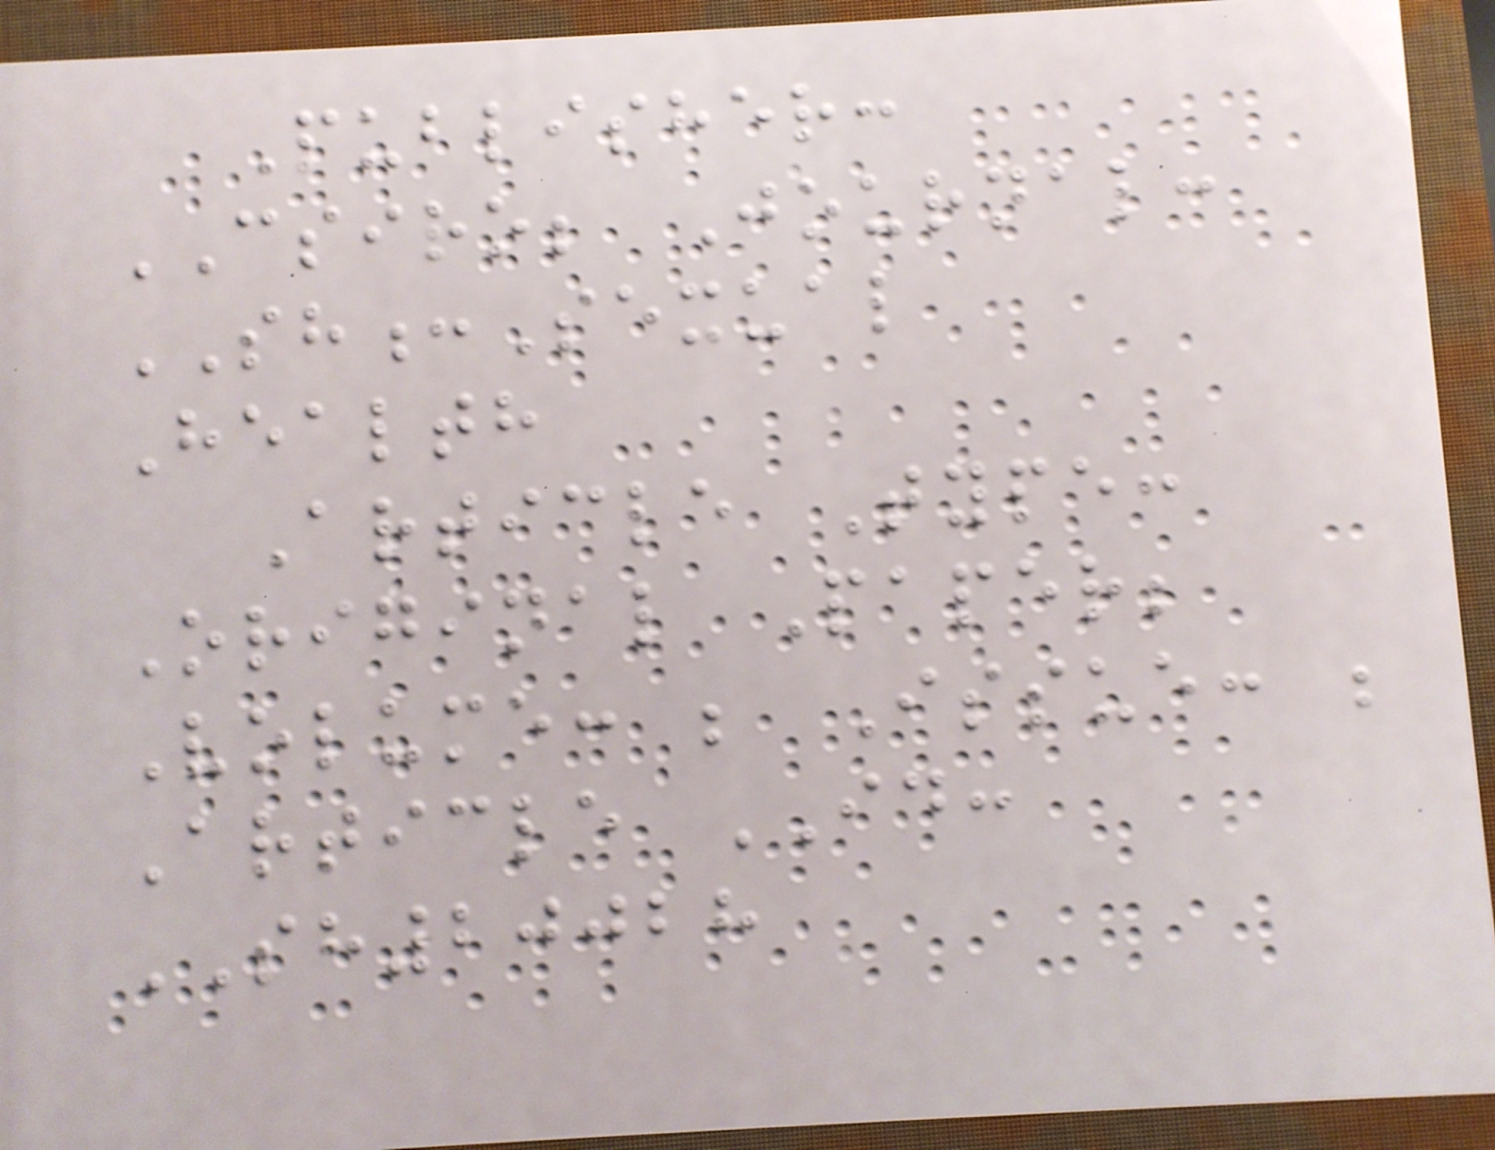Publisher:
CSIRO; Journal:
SH:Sexual
Health
Article Type:
Original Paper;
Volume: ; Issue: ;
Article ID:
SH20028
